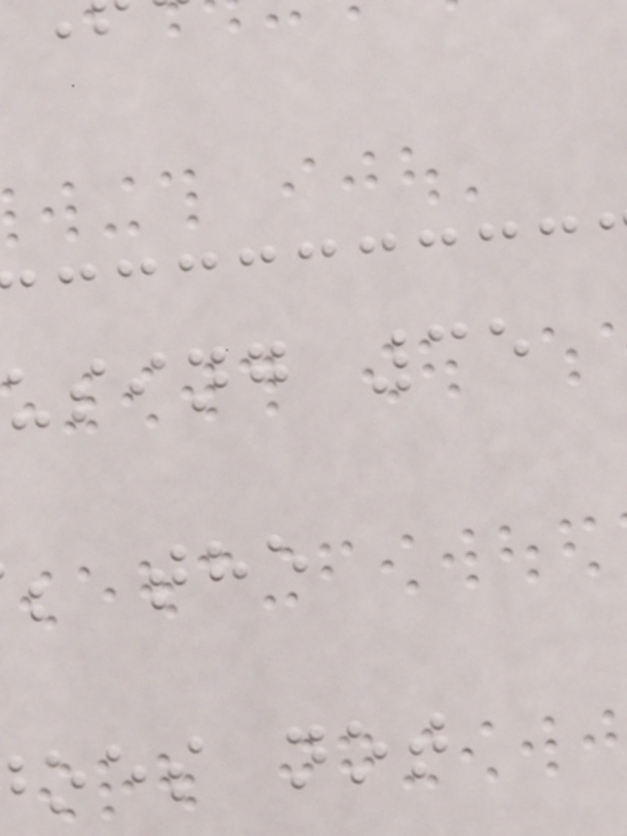using 35
oes not
